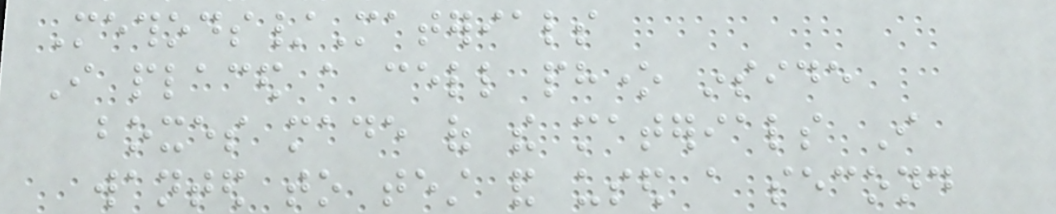Methods/Materials
I placed a cell phone inside
boxes made of the materials I
wanted to test and used a second
